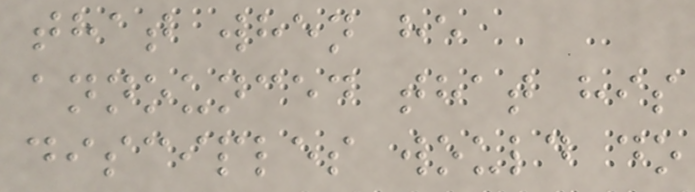that when he
announced that his
disciples would do
